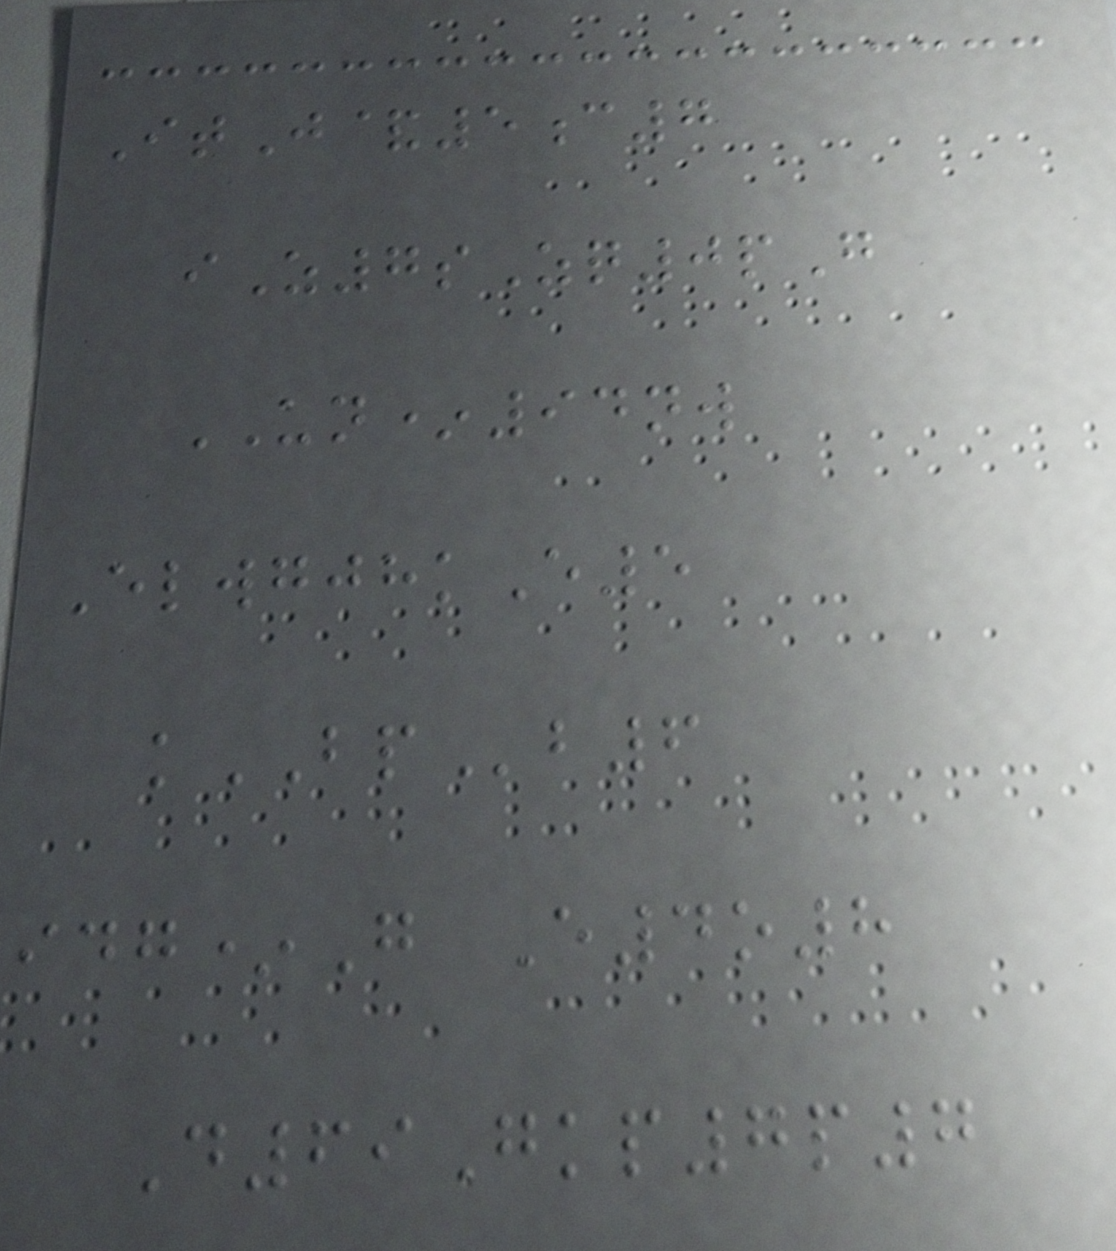ItJ&5c7
iZ7sZq0pG
UN*94nw
ElwgjhkE5
kBPb6
idg*G E4o8
D69Gkp7p7
